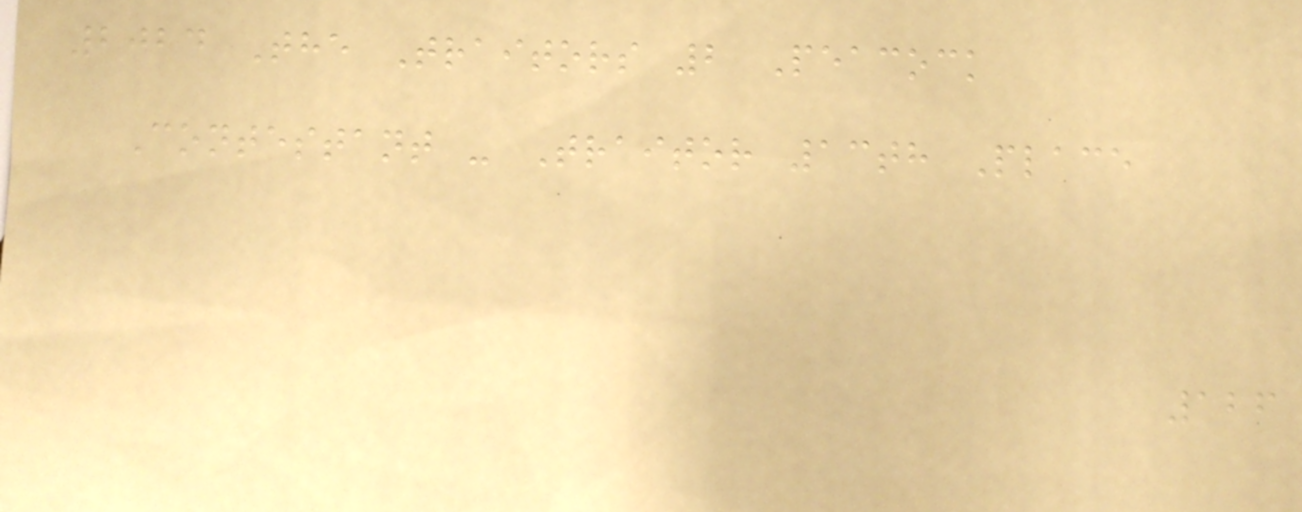2024 The Traitors 2 Peacock
Contestant - Traitor 13th Place
126
